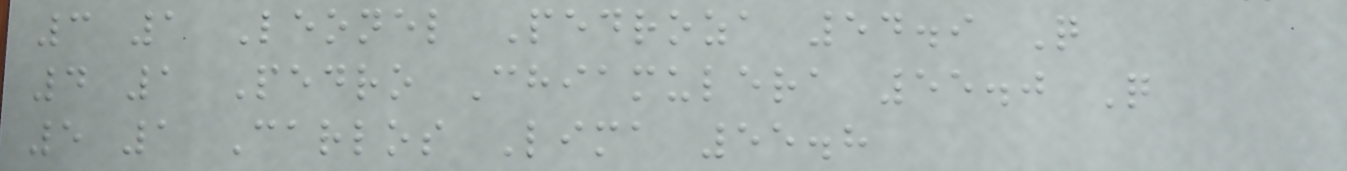3 1 Leonel Pedroza 54.9 Q
4 1 Pedro Chiamulera 55.0 Q
5 1 Carlos Lima 55.8
